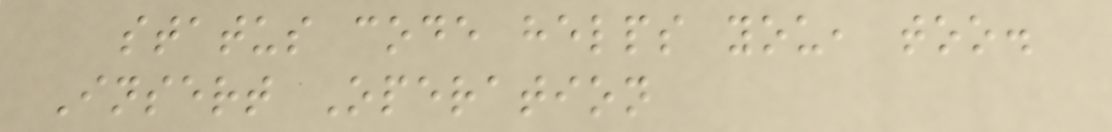status code helps you, too.
Insert Operation
